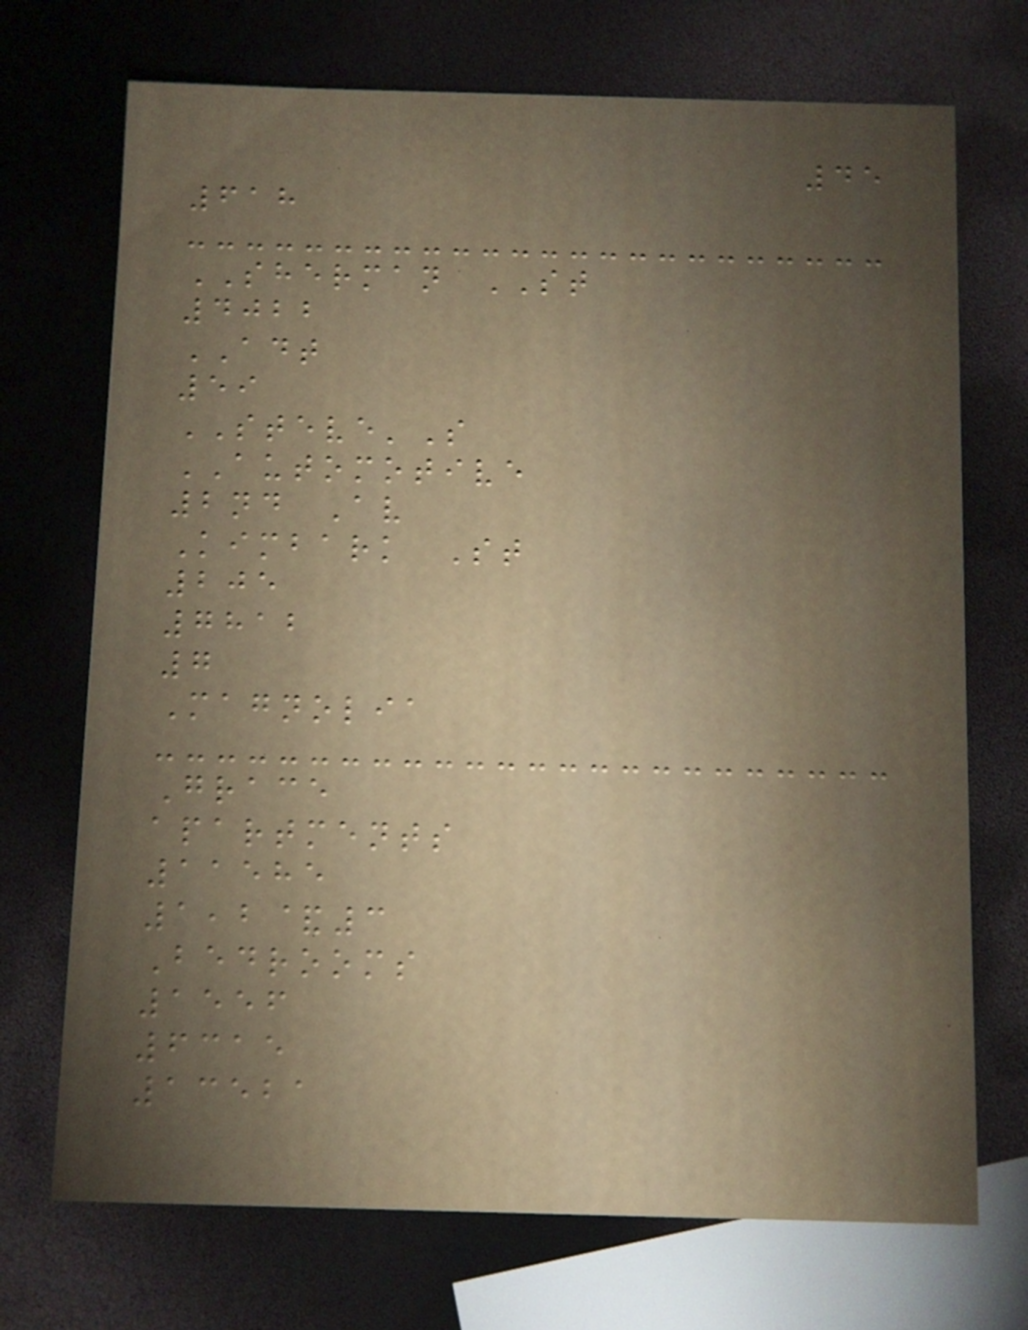45
618
SHERMAN ST
4022
ADT
59
STEVE'S
AUTOMOTIVE
2nd Av
Kimbark St
205
7812
7
Magnolia
Grace
apartments
11585
1,2&3
Bedrooms
1556
6315
13521
